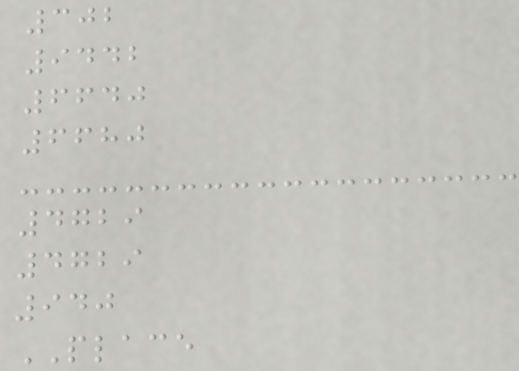302
9442
6640
6680
4729
4729
940
PLACE
